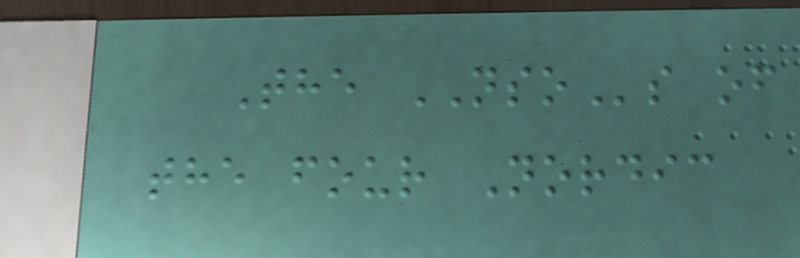The NSOs of
the four Nordic
